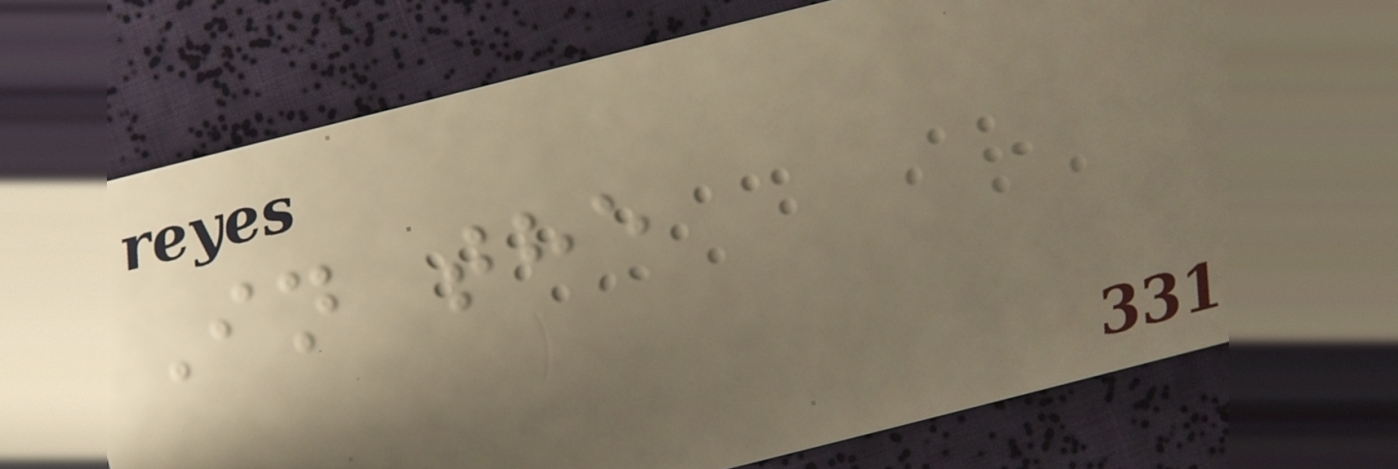In the
